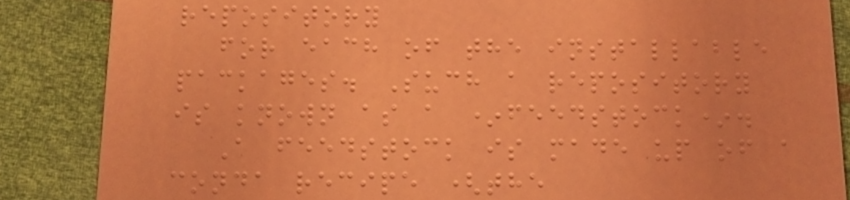repository
for each of the installable
packages. Such a repository
is known as a *feedstock*.
A feedstock is made up of a
conda recipe (the
